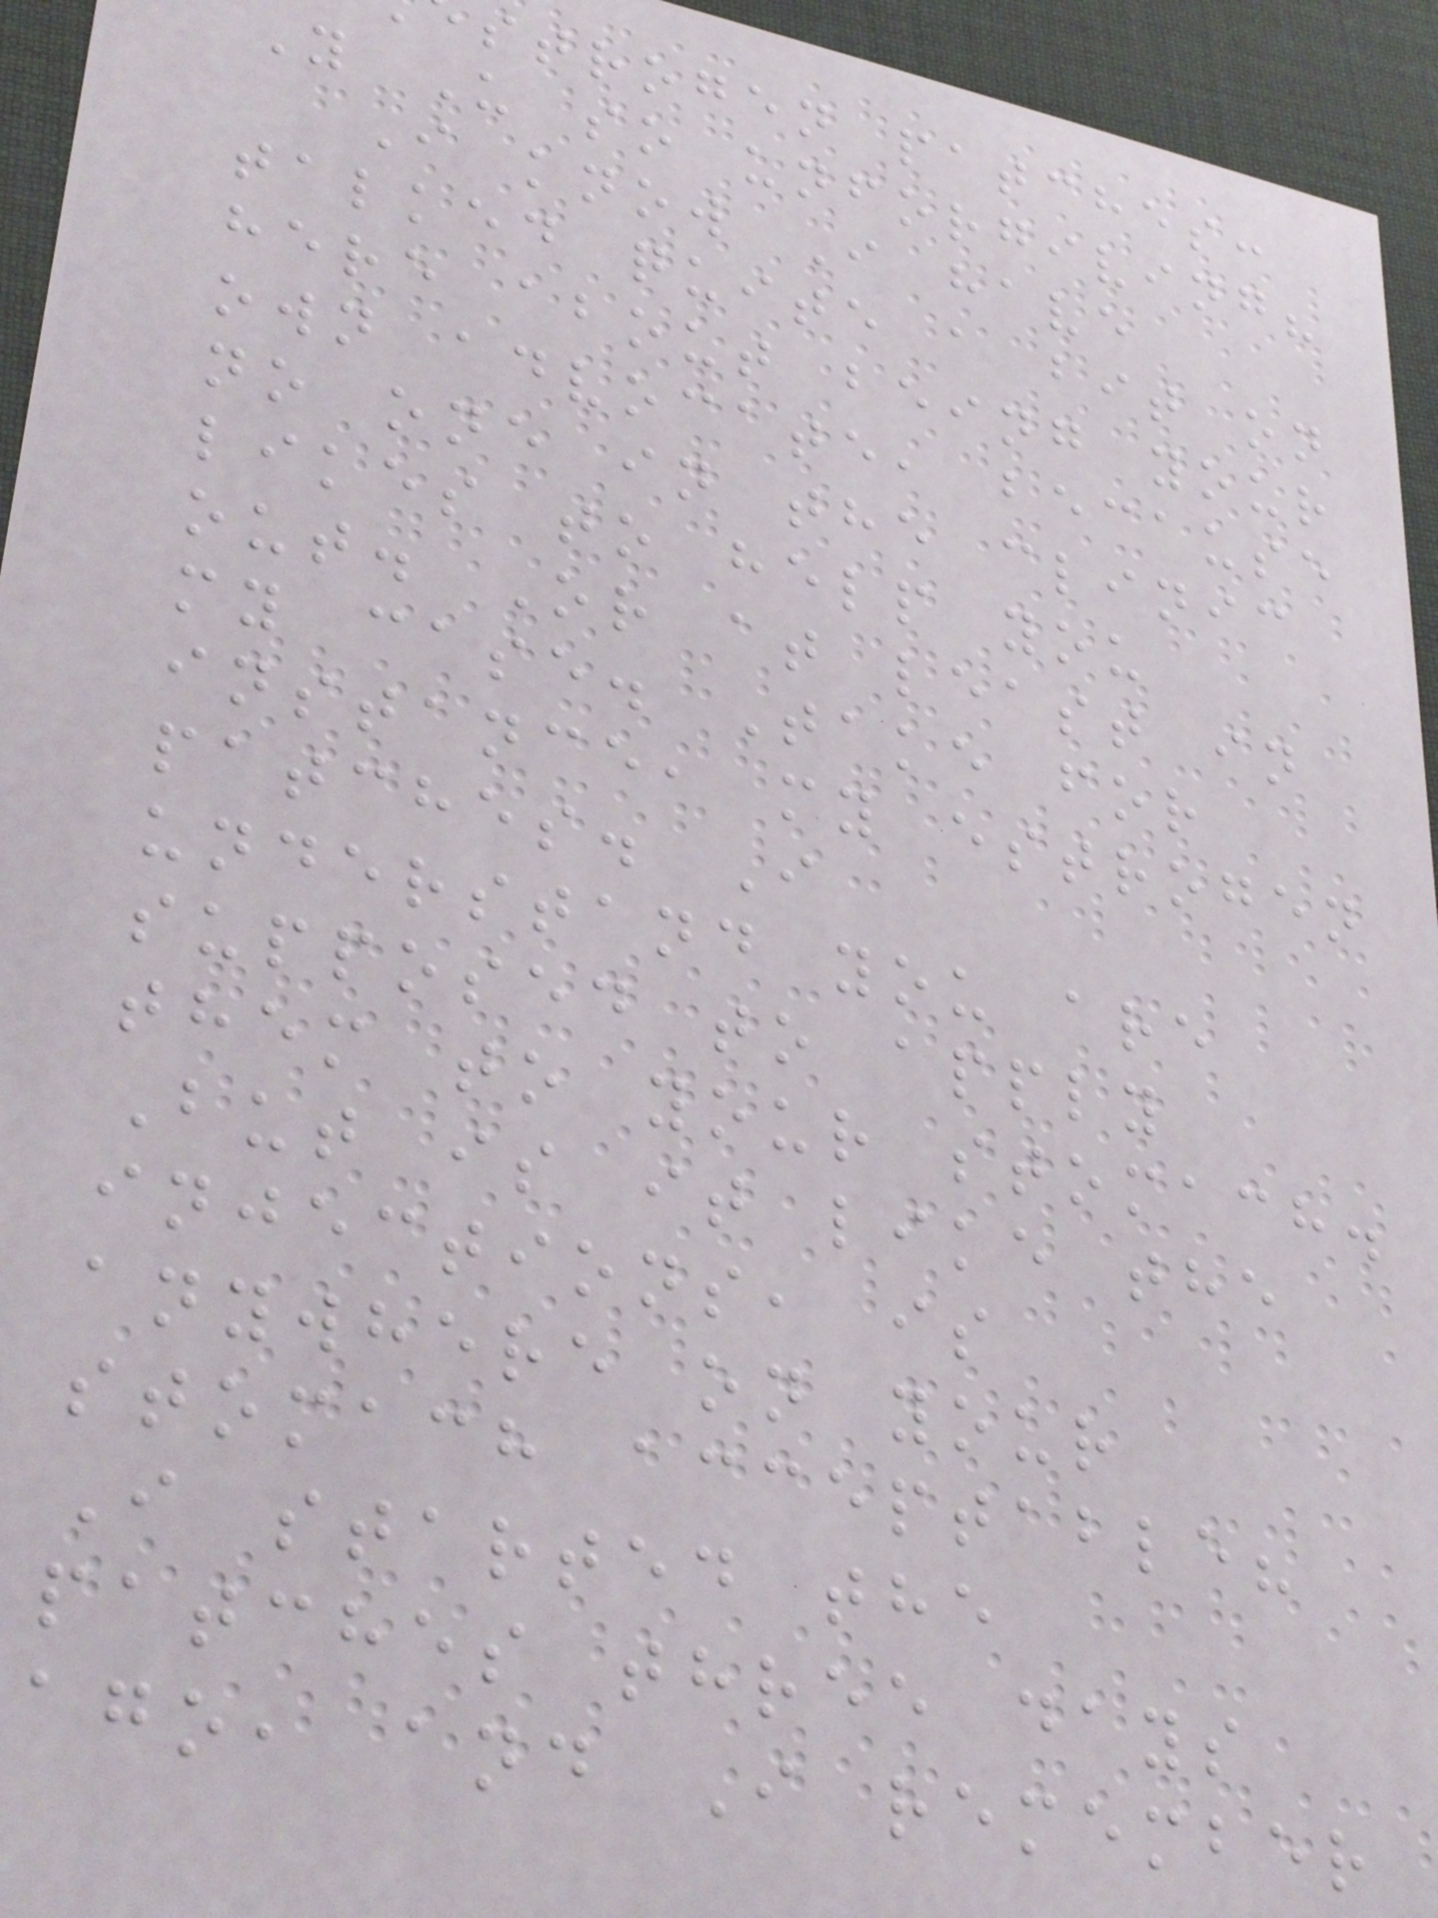strogen patches:
Y U so unforgiving?
I know I have
talked quite a bit on
here about being your
own advocate, because
no one in the clinic
likes to help you
out. Or at least in
my case. Take for
instance, my estrogen
patches. I
understand you are
supposed to apply
them to your stomach.
But is it like the
injections, is
anywhere on your
stomach acceptable?
I started the
patches three days
ago, and I remember
